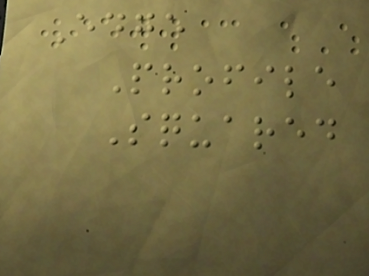Edge
Profile
Squared
